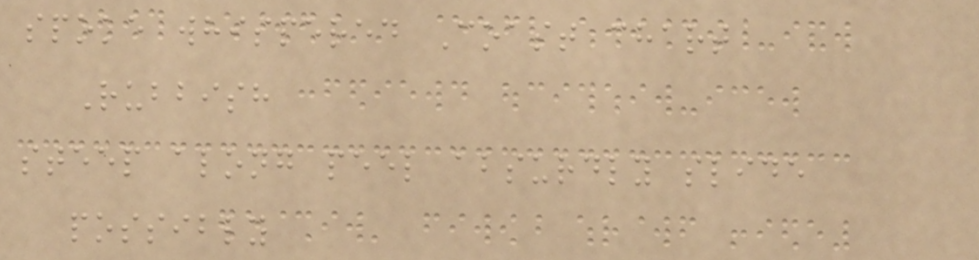spoke whispered Coast chart
Rubbish
steep along peel absurdly slide
possibly
